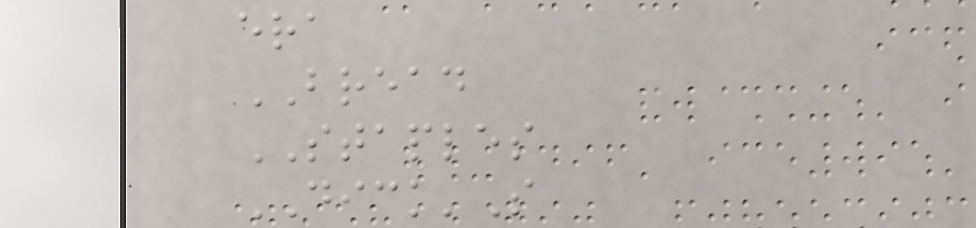era
BREAD
STAPLES
DICK'S
